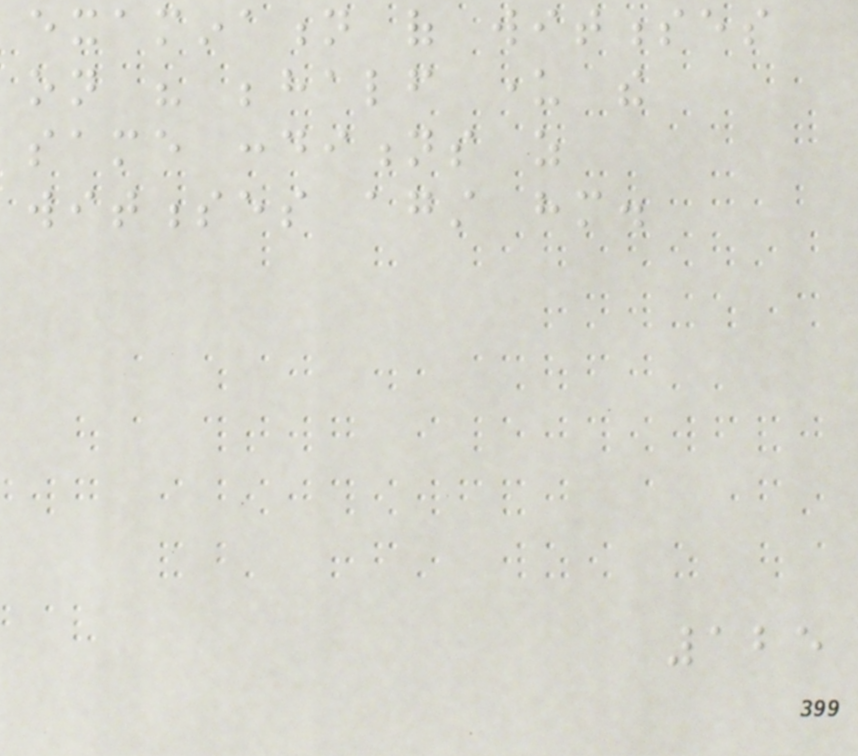examination of witnesses
on his behalf under the
same conditions as
witnesses against him.
125
